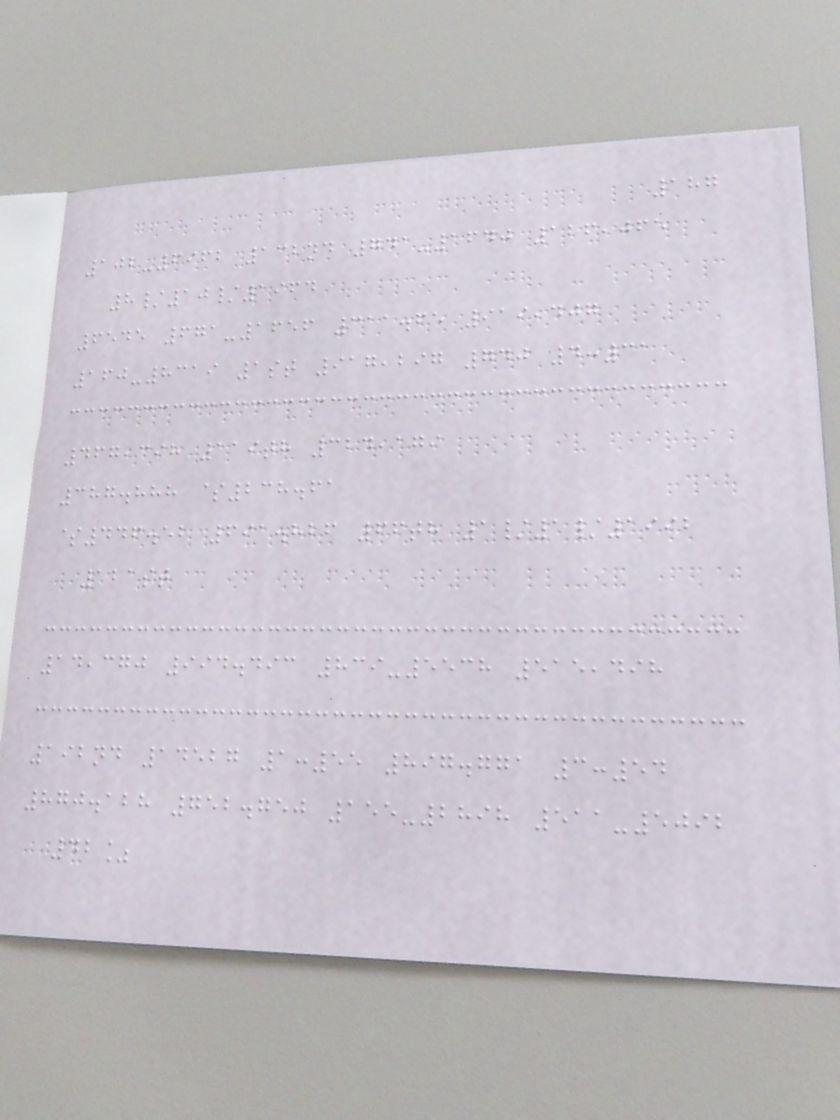187
102-6962 132nd 741-1640 126,065
8/10/1964
6545 671-1656 311.65 919,407
160-8319 1st 917,297 740 4:31
467,398 119th 324,179
387.888 $238.61
$446.52 691.826 66th 1/1/1992
121st
14,370 994.493 839-5538 515,498
192nd 14527 1:55 897.771 3:54
870.128 752.750 155-2898 511-5092
42%
